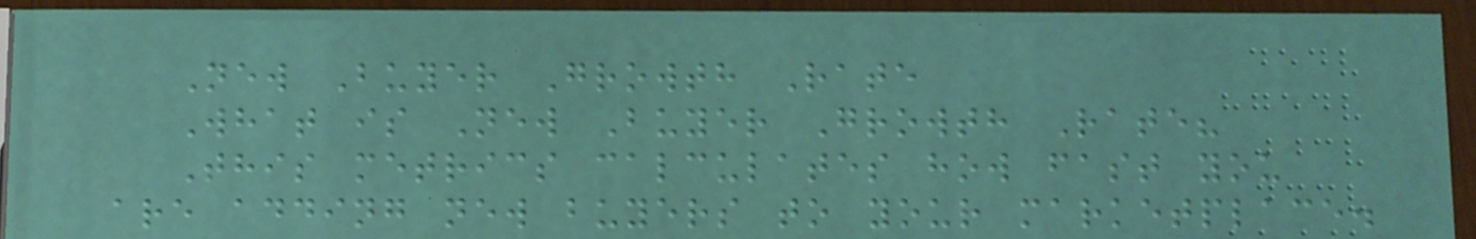New Buyer Growth Rate
What is New Buyer Growth Rate?
This metrics calculates how fast you
are adding new buyers to your marketplace.
